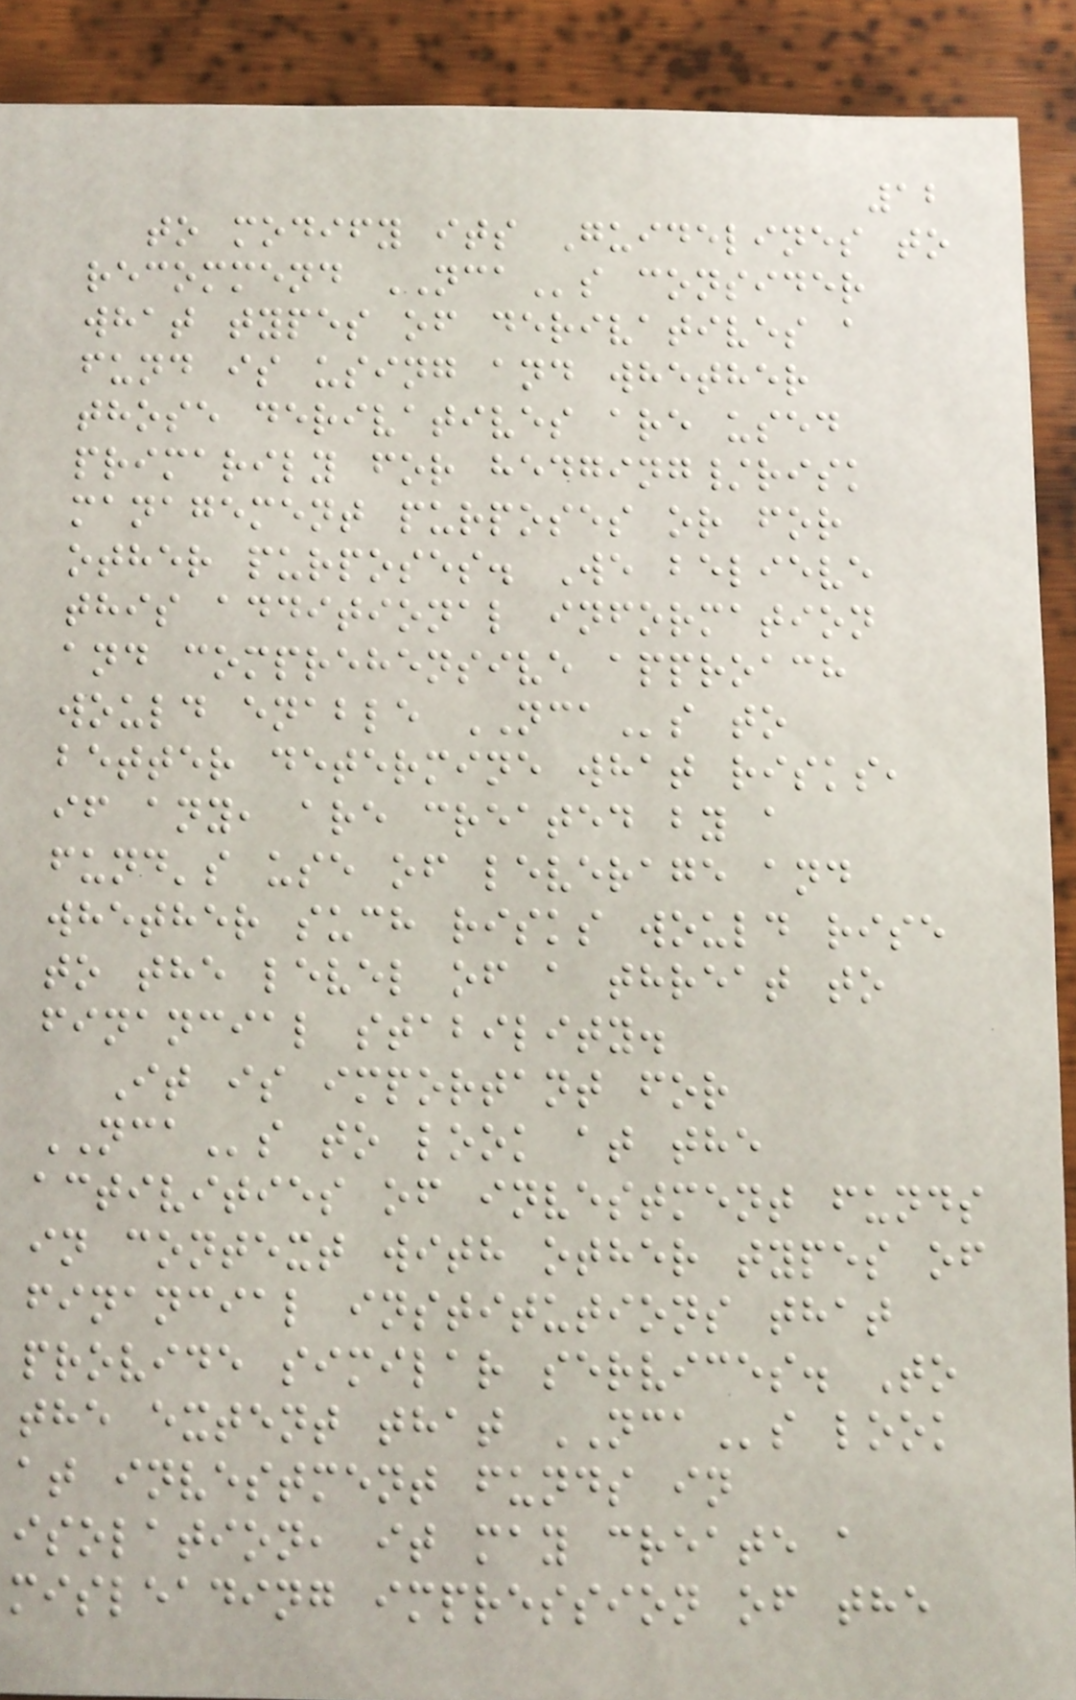12
to modify its Guidelines to
recommend NCAs consider
what types of derivatives a
fund is using and whether
those derivatives are used
primarily for hedging/risk
management purposes or for
other purposes. We believe
this additional information
and comprehensive approach
would enable NCAs to
better determine what risks,
if any, are created by a
fund's use of leverage and
whether such risks would rise
to the level of a threat to
financial stability.
It is important for
NCAs to look at the
activities of investment funds
in context with other types of
financial institutions that
provide similar services. To
the extent that NCAs look
at investment funds in
isolation, it may create a
misleading impression of the
